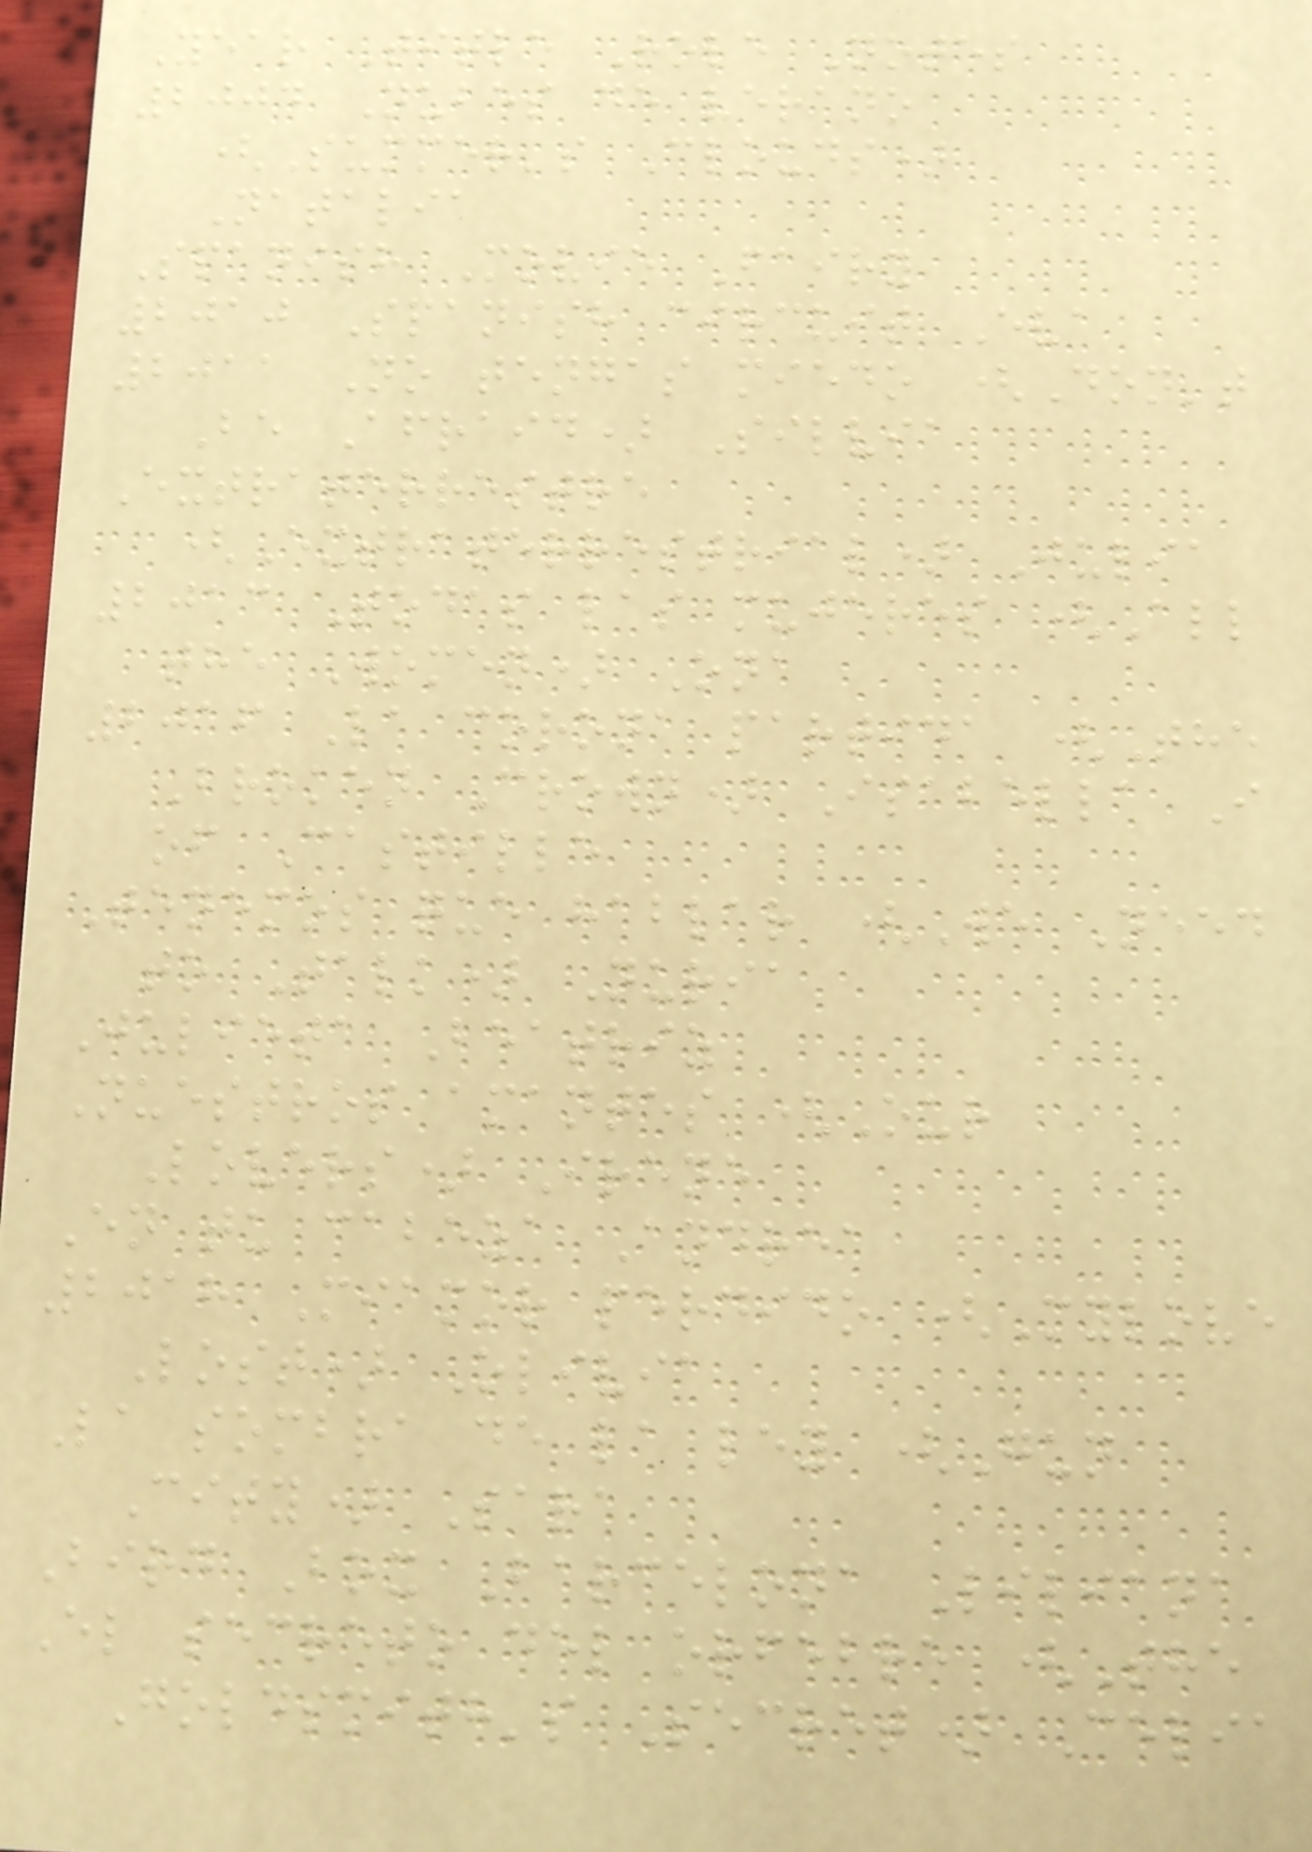Year Title Role Notes
2004 Nubes de verano
(Summer's Clouds)
Natalia
Spanish Movie Fairy
2010 Spanish circuit Eva
2011 No tengas miedo (Don't
Be Afraid) Silvia
Extraterrestre
(Extraterrestrial) Julia
2013 Todas las mujeres (All
the Women) Ona
2016 La corona partida (The
Broken Crown) Isabella I
of Castille
Tenemos que hablar (We Need
to Talk) Nuria
Julieta Beatriz
Nuestros amantes (Our
Lovers) Irene
En tu cabeza Andrea
2018 Miamor perdido (Mylove
Lost) Olivia
La sombra de la ley (Gun
City) Sara
Bird Box Barcelona Liliana
El secreto del orfebre (The
Goldsmith's Secret) Celia
